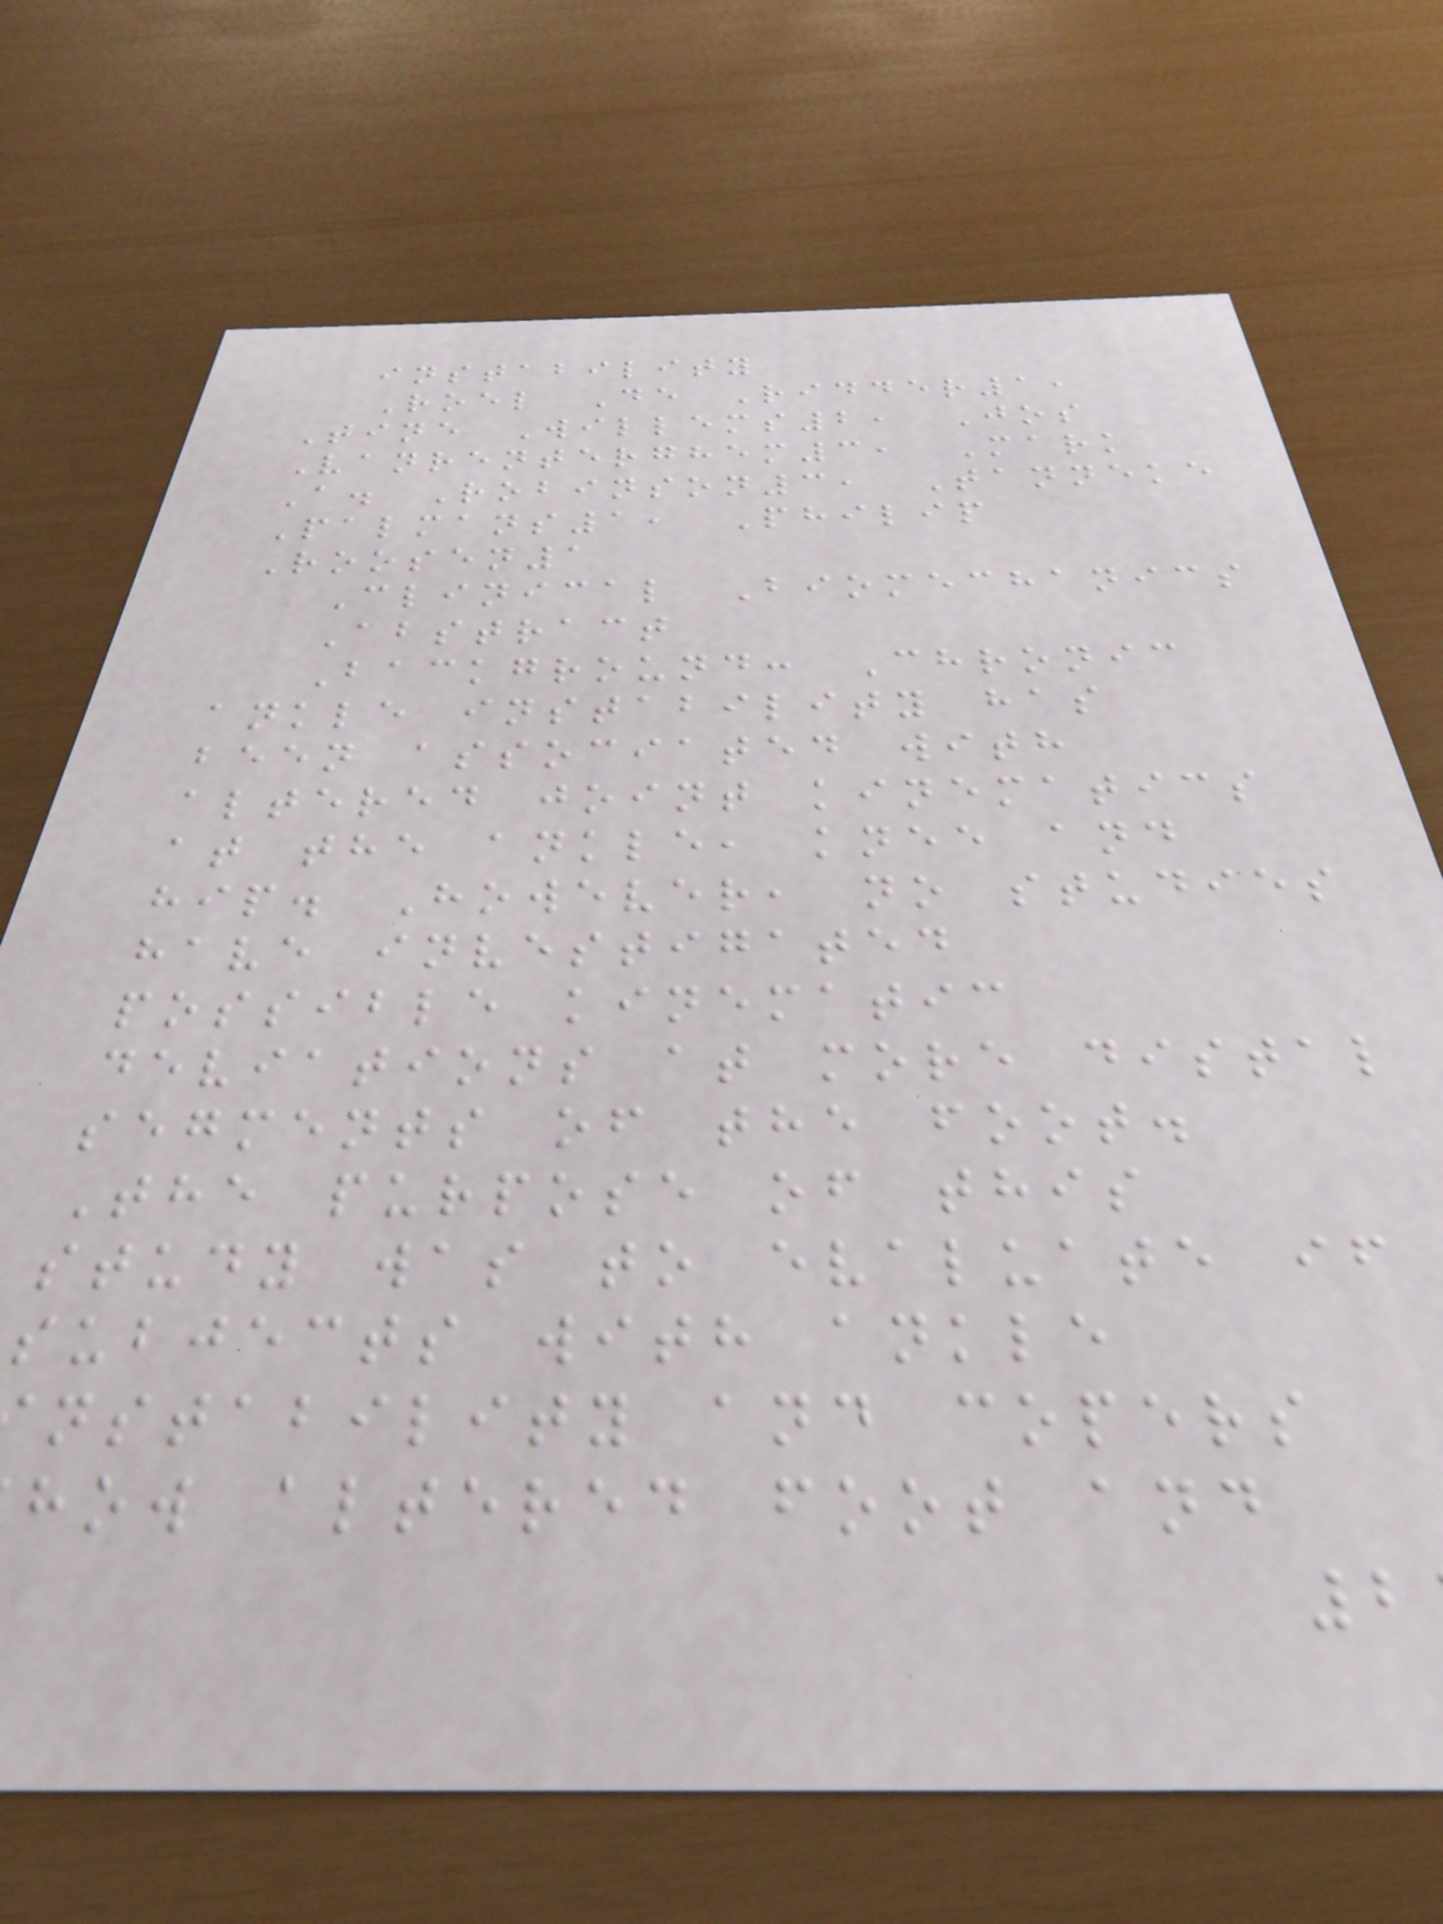instability
Roel De Ridder1,
Tine Willems2, Jos
Vanrenterghem3, Mark
A. Robinson3, Tanneke
Palmans1, Philip
Roosen1
Clinical Biomechanics
Abstract
Background: Chronic
ankle instability has
been associated with
altered joint kinematics
at the ankle, knee and
hip. However, no studies
have investigated
possible kinematic
deviations at more distal
segments of the foot.
The purpose of this
study was to evaluate if
subjects with ankle
nstability and copers
how altered foot and
